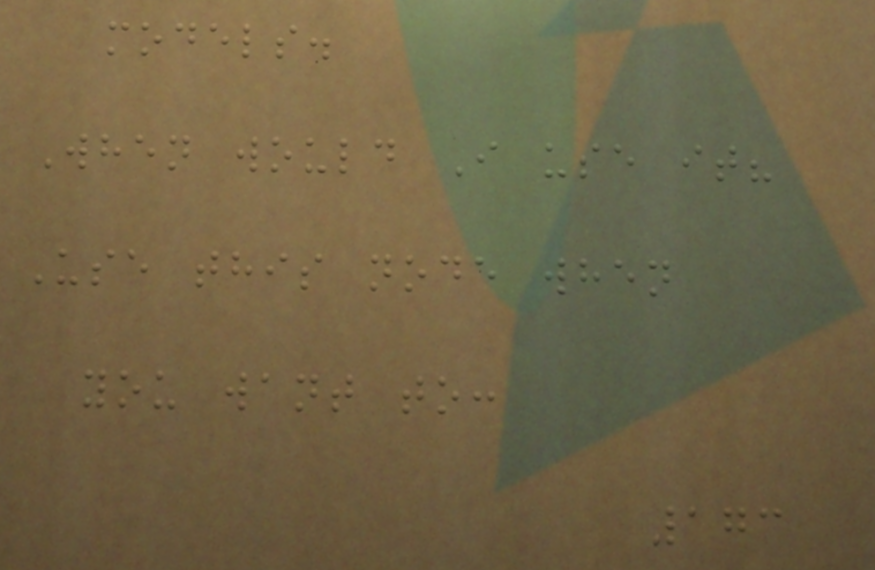models.
When would I use it?
Use this node when
you want to:
173
